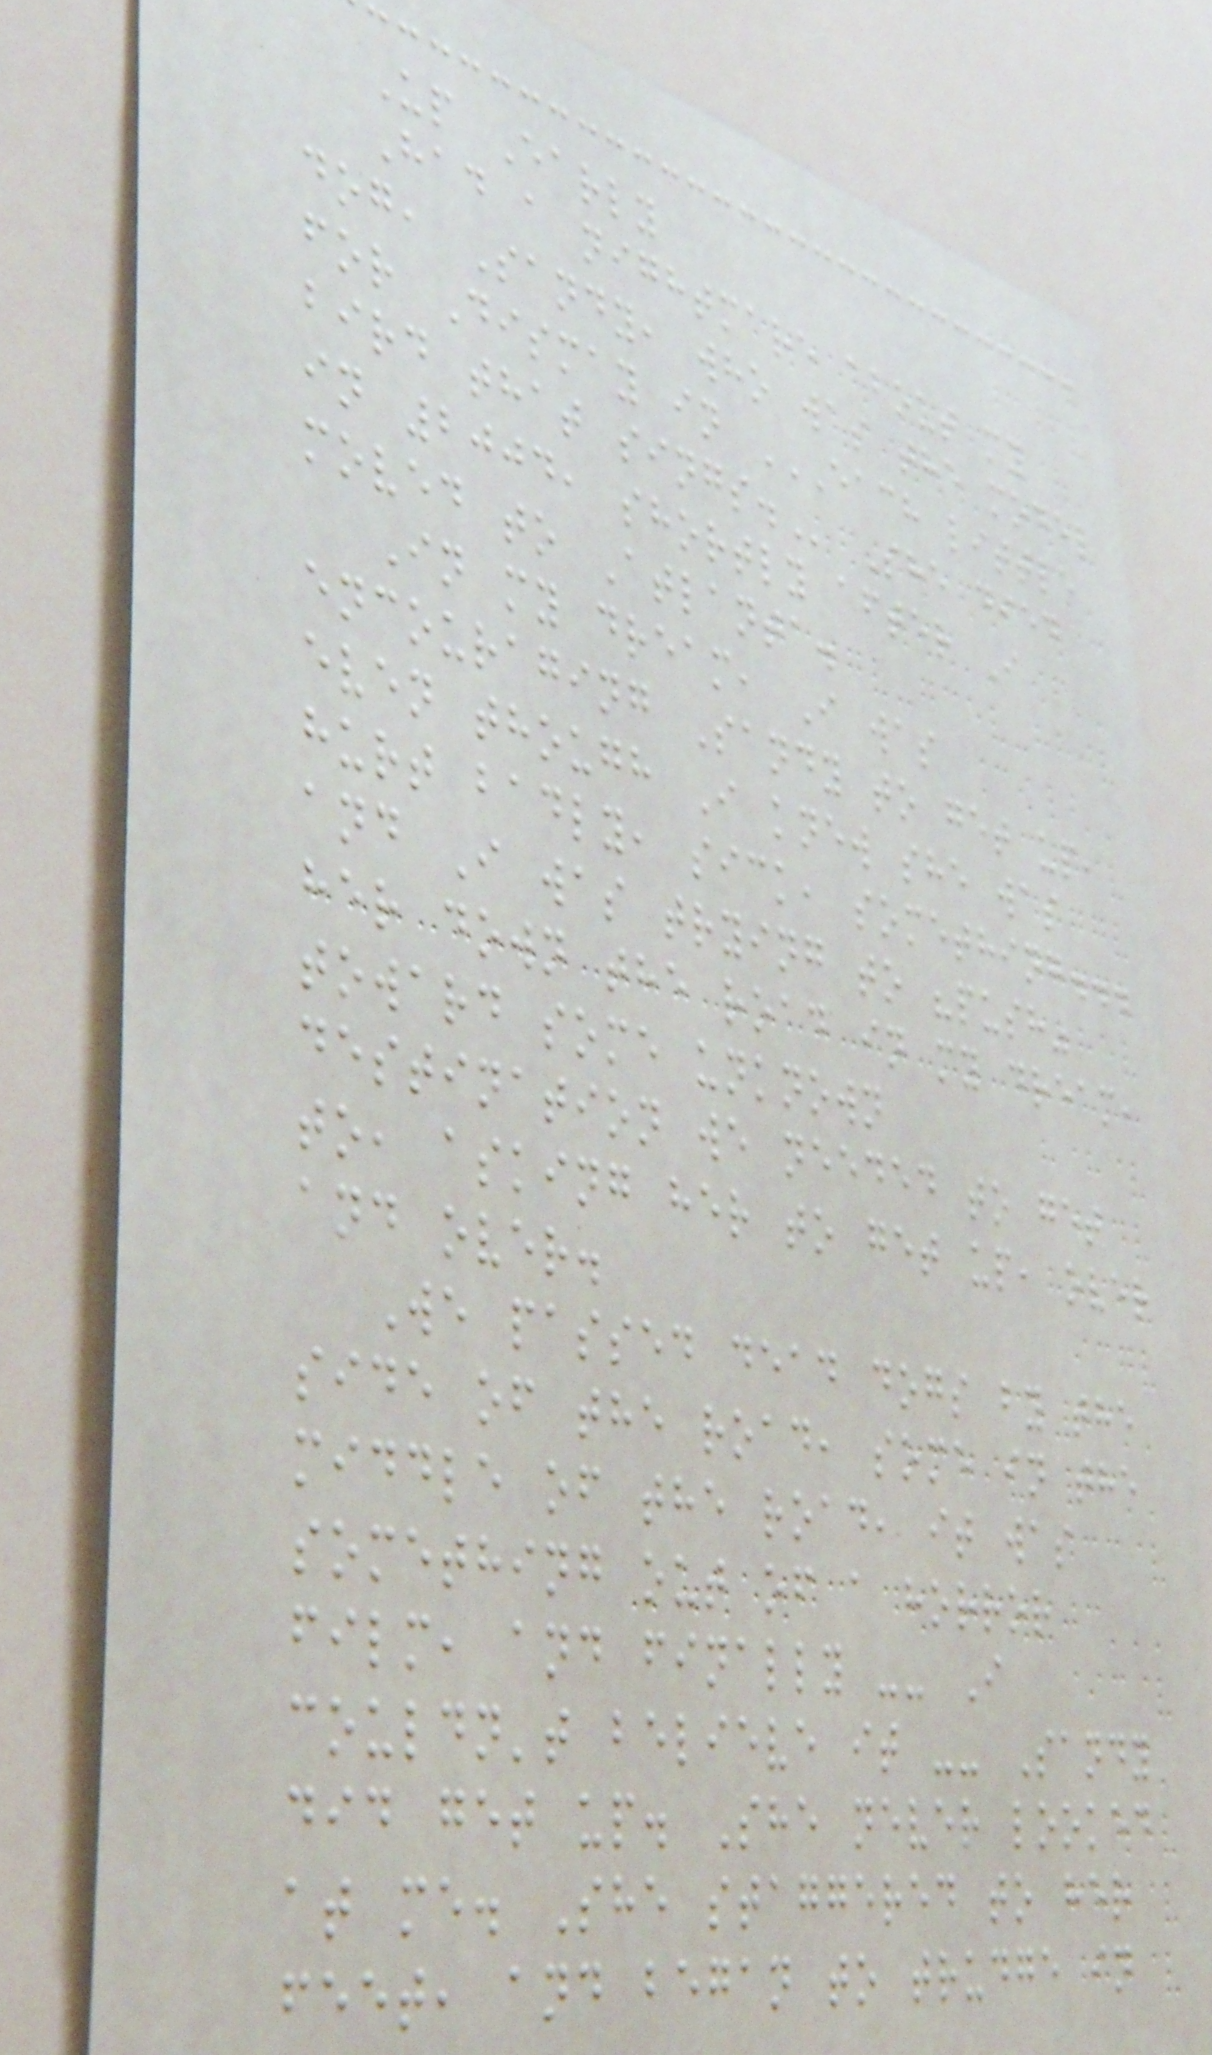Up Early
Had a nightmare about my
dog, Sandy, who was the model
for Dismay in EACH LITTLE
BIRD THAT SINGS. She died
in 2004, shortly after I
moved to Atlanta.
In my dream, I was
encouraging Sandy to get up,
even though I knew she was
hurt badly, sick, something...
and I was trying to "push"
her down the road in my dream,
toward some unknown
destination we needed to get
to, asking her to get up, over
and over.
We passed dead dogs by the
side of the road, some in the
middle of the road, it was
something out of a horror
film, and finally -- I
couldn't believe it -- Sandy
did get up. She never looked
at me. She staggered to her
feet, and began to trudge in
